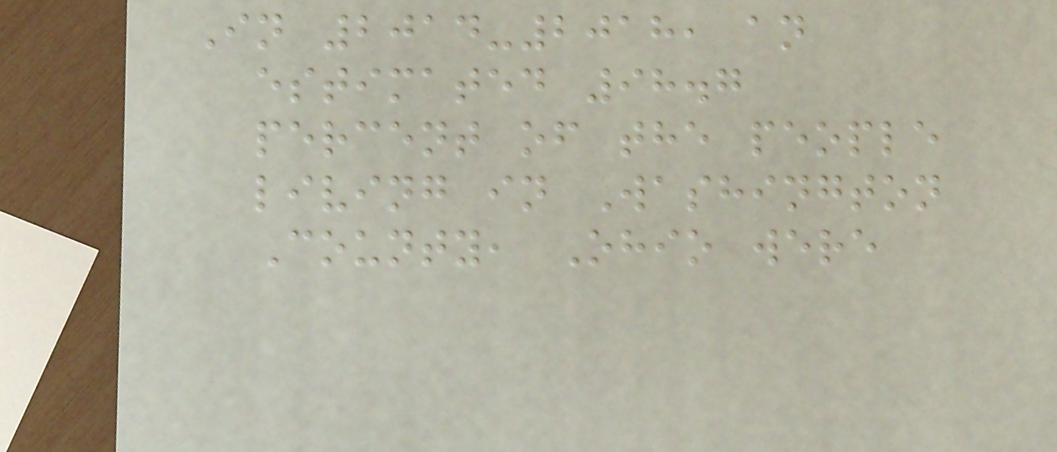In 2014-2018, an
estimated 98.7
percent of the people
living in Washington
County, Ohio were
